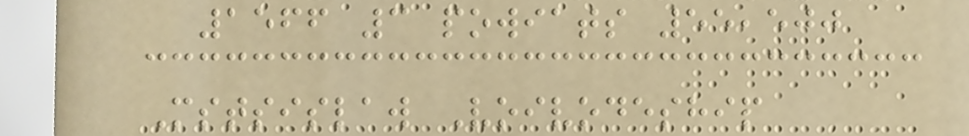1566 3 powiats 55,500
Mstsislaw Voivodeship
